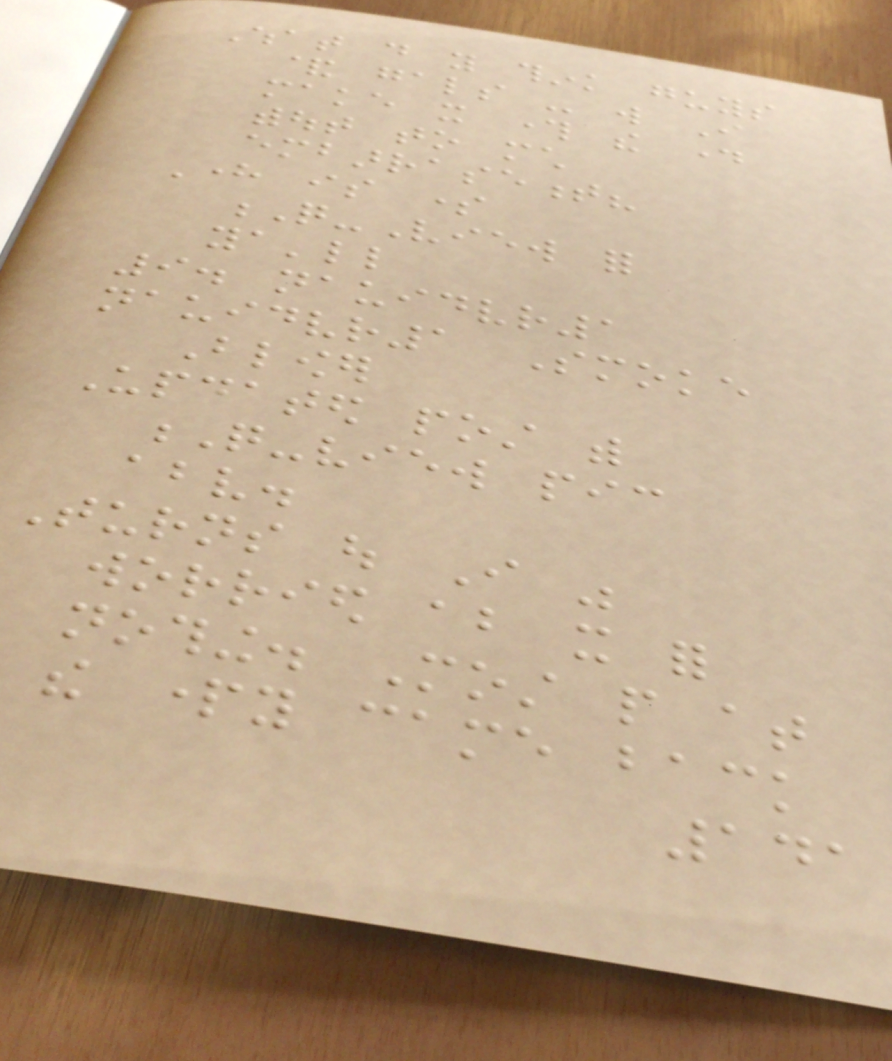What do you think guys
& gals - will I
make it through the day
without to much
embarrasement?
Here is some
Q-View for
ya'll
9. nauidvr1
nauidvr1 Smoke
Blower
Updated post with
Q-view pic
above.
Turns out I was
worried about it for
nothing. Most people at
the party came back
141
